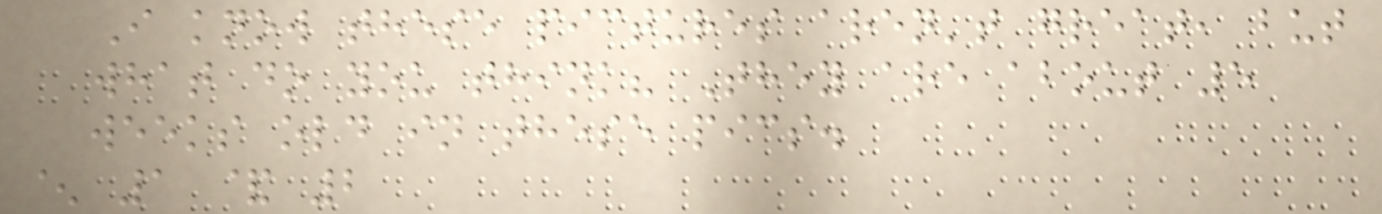I know these pictures aren't great, but
what do you think? They are about 5
weeks old in these pics.
^ 1 & 2
